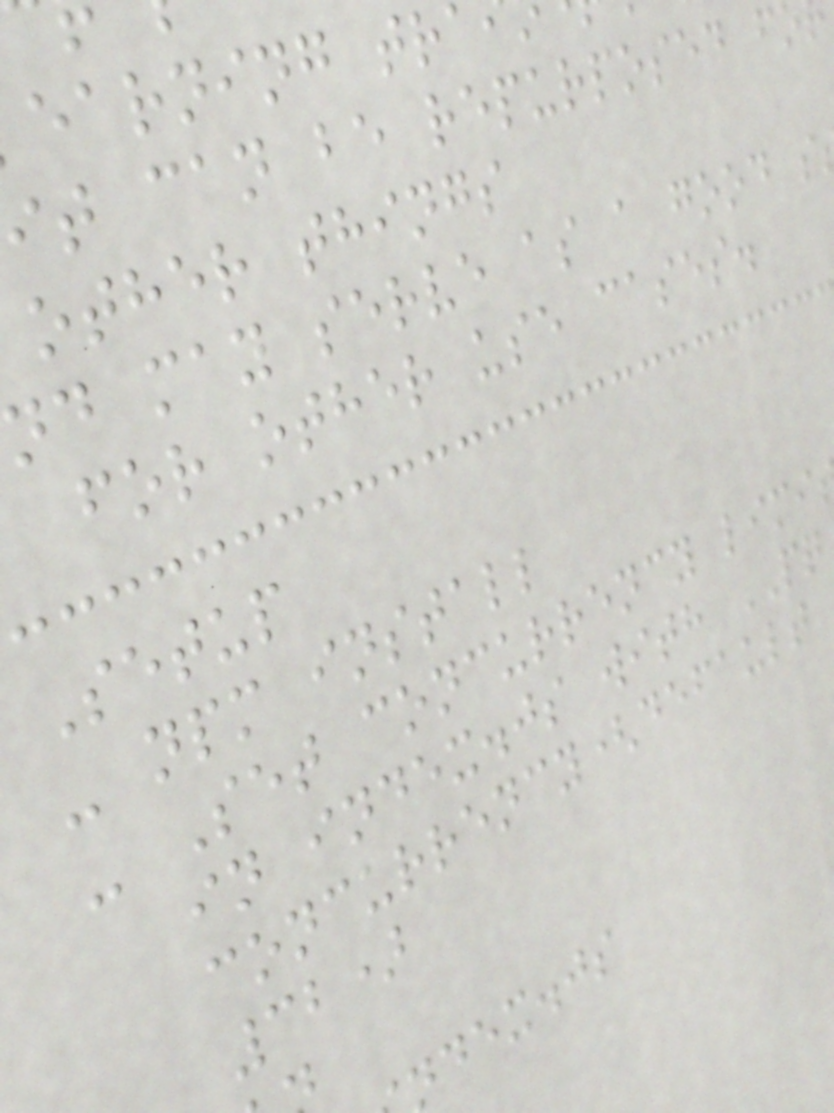earning tra
it can be repurposed fo
other things
nd may serve as a good s
for other use cases.
Setup
- npm install
- Set concurrency limi
in index.js with PQ
concurrency(default
32)
dex.js
